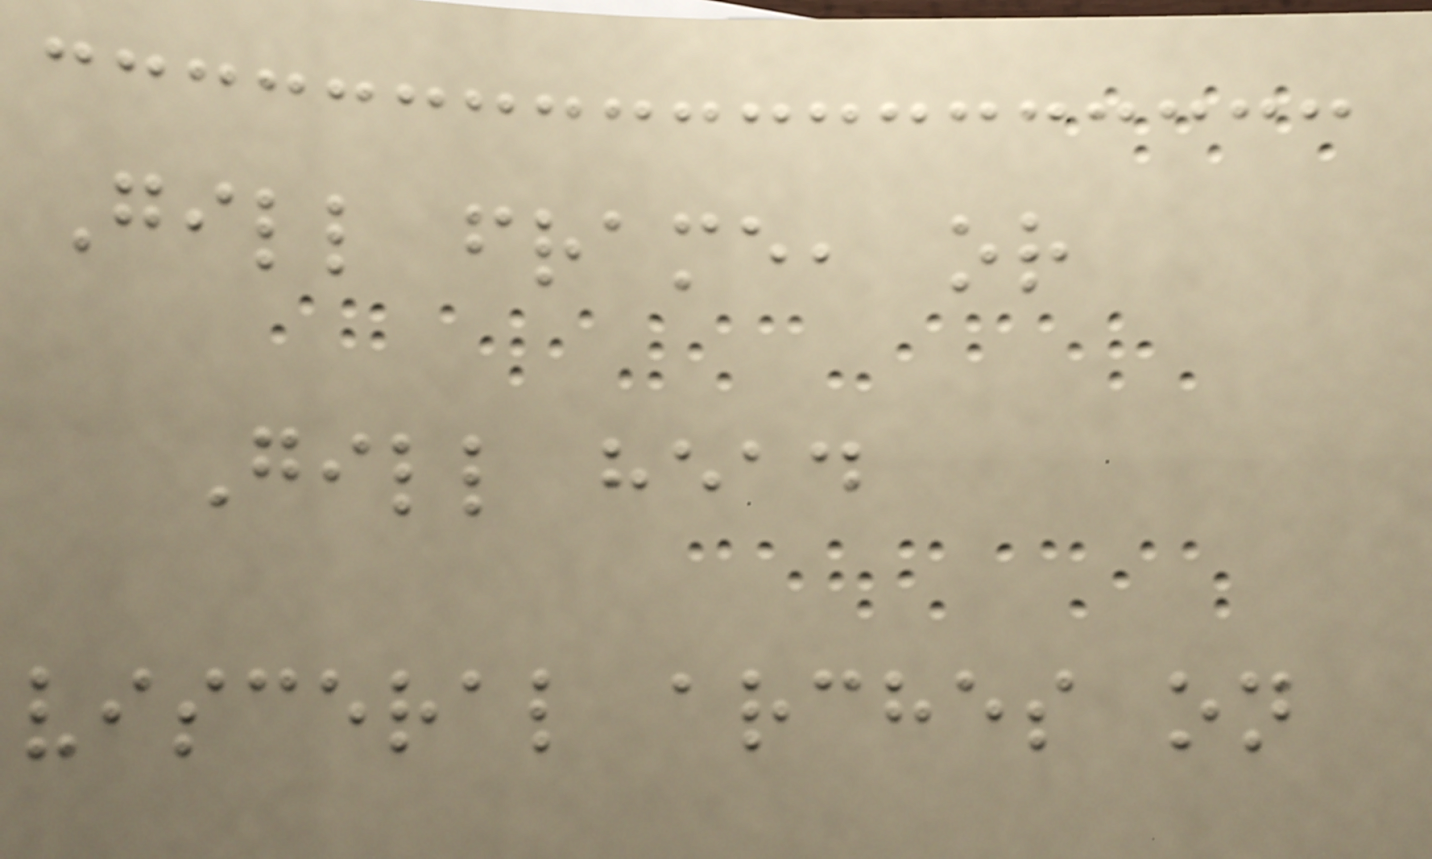Gill frame, or
Gill head
visceral arches on
